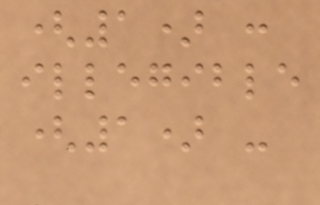(1) :
illegible
(1) -
